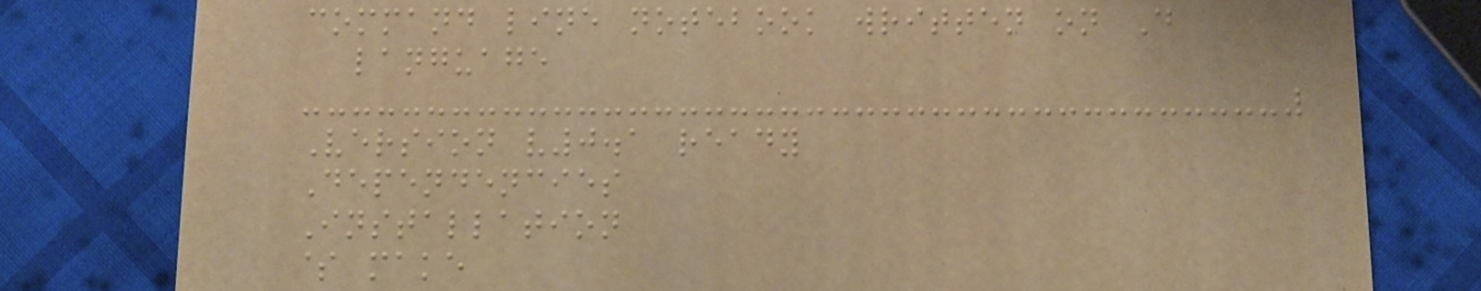command line notebook written on D
language
Version v0.1 ready
Dependencies
Installation
$ make
